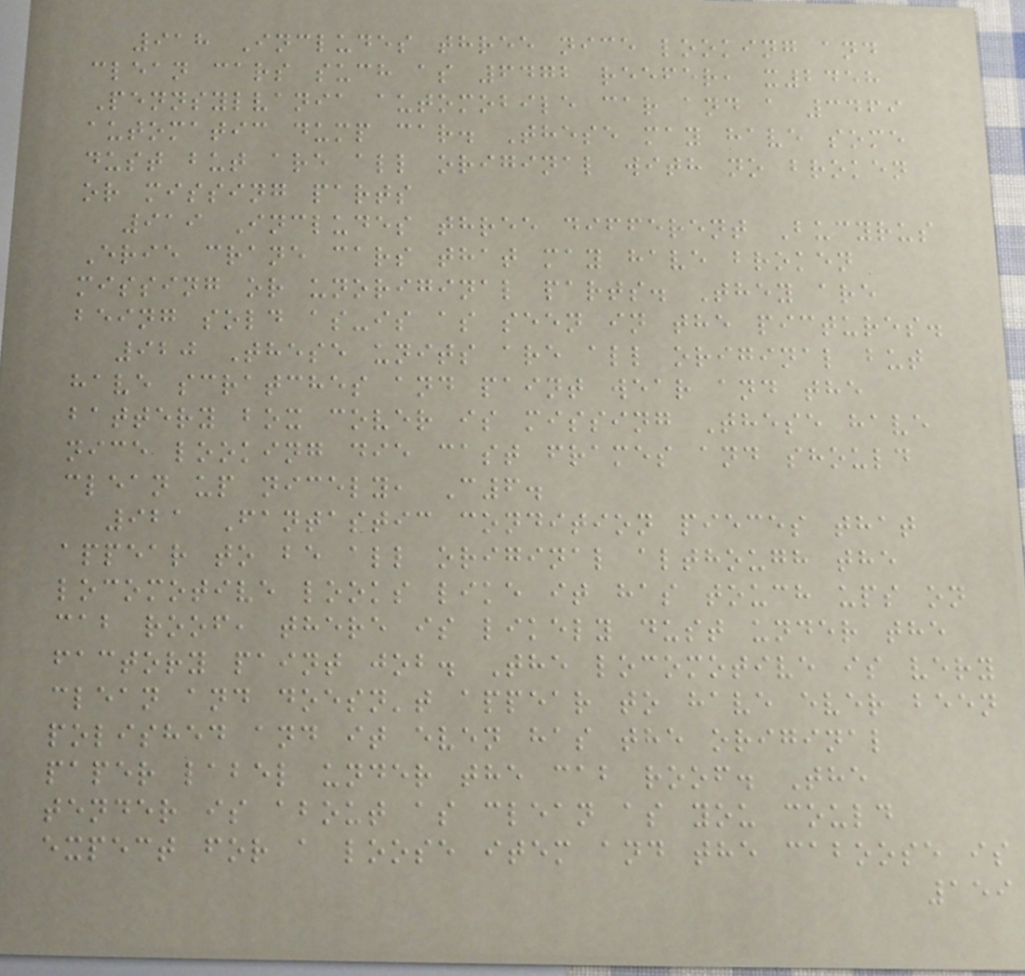918 Includes three nice looking and
clean cars such as 6472 reefer, x2458
Pennsylvania automobile car and a 3469
automatic dump car. These may have some
dust but are all original with no broken
or missing parts
919 Includes three different Bucyrus
Erie crane cars that may have broken
missing or unoriginal parts. They are
being sold as-is as seen in the pictures.
920 These units are all original but
have scratches and paint wear and the
battery box cover is missing These have
nice looking die cast frames and should
clean up nicely, C6.
921 Fantastic condition pieces that
appear to be all original although the
locomotive looks like it has touch ups on
cab roof, there is likely dust under the
factory paint job. The locomotive is very
clean and doesn't appear to have ever been
polished and it even has the original
paper label under the cab roof. The
tender is about as clean as you could
expect for a loose item and the caboose is
159
